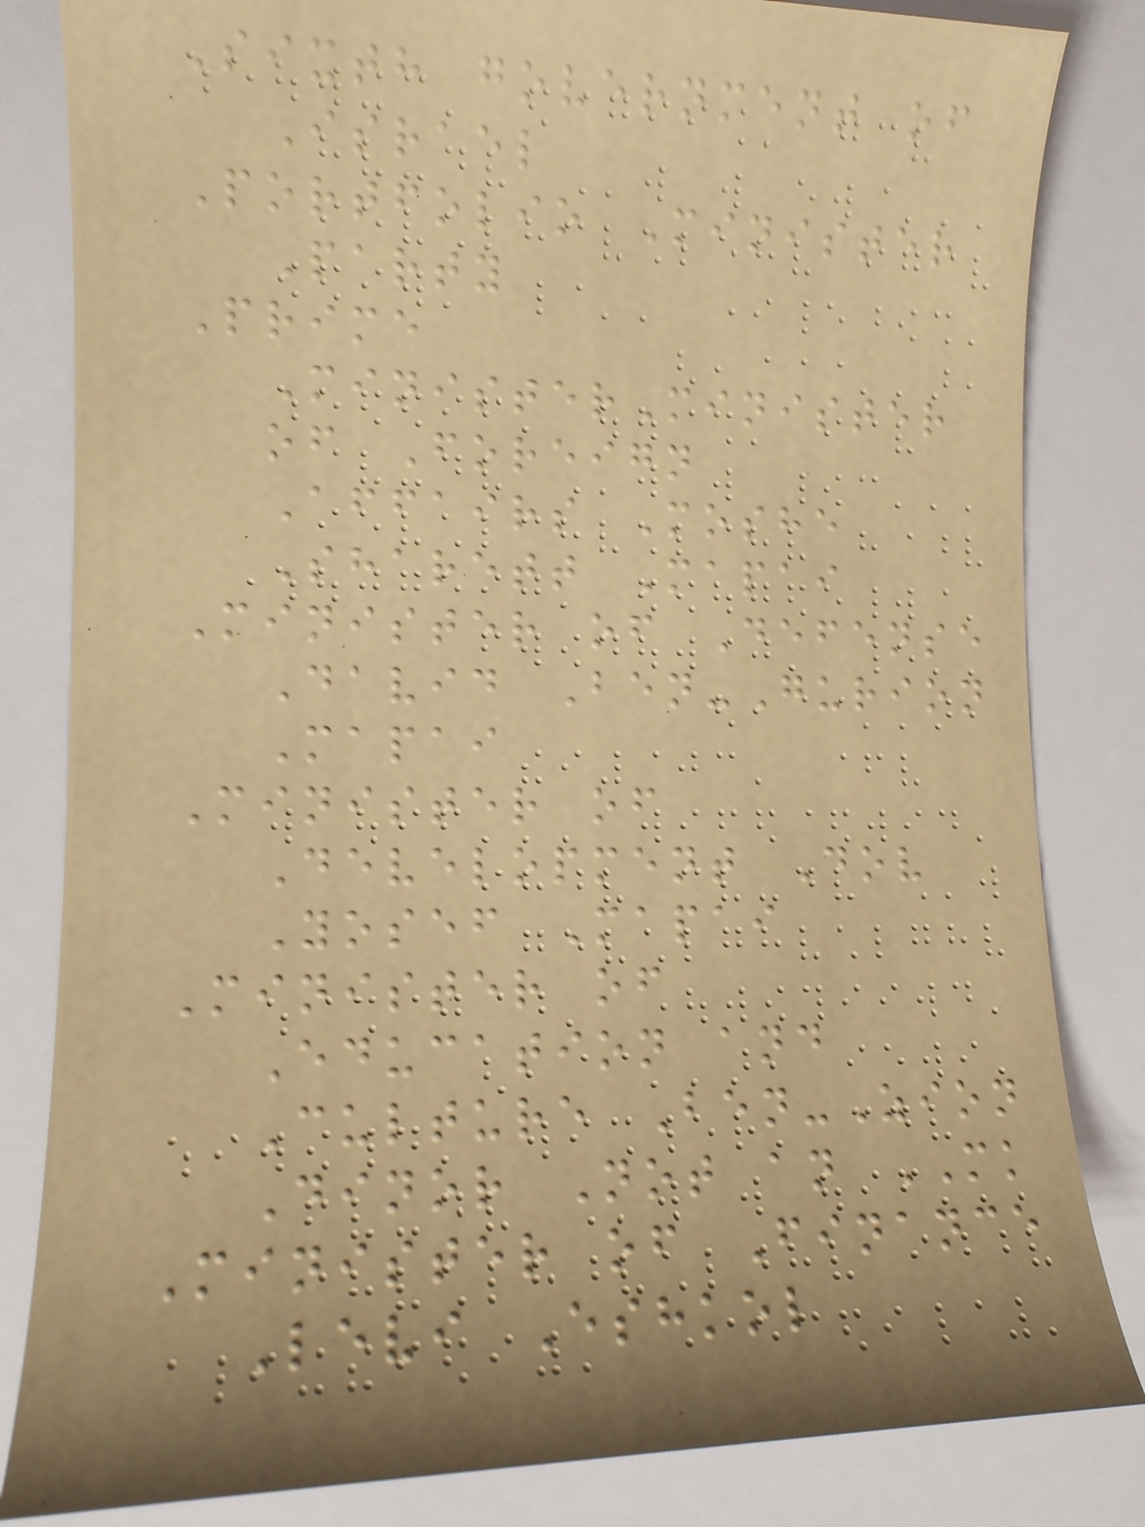Sixth government of
Israel
Portfolio Minister
Party
Prime
MinisterMinister
of Foreign
Affairs Moshe
Sharett Mapai
Minister of Defense
David Ben-Gurion
Mapai
Minister of
Development Dov
Yosef Mapai
Minister of
Education and
Culture Ben-Zion
Dinor Not an MK
Minister of Finance
Levi Eshkol
